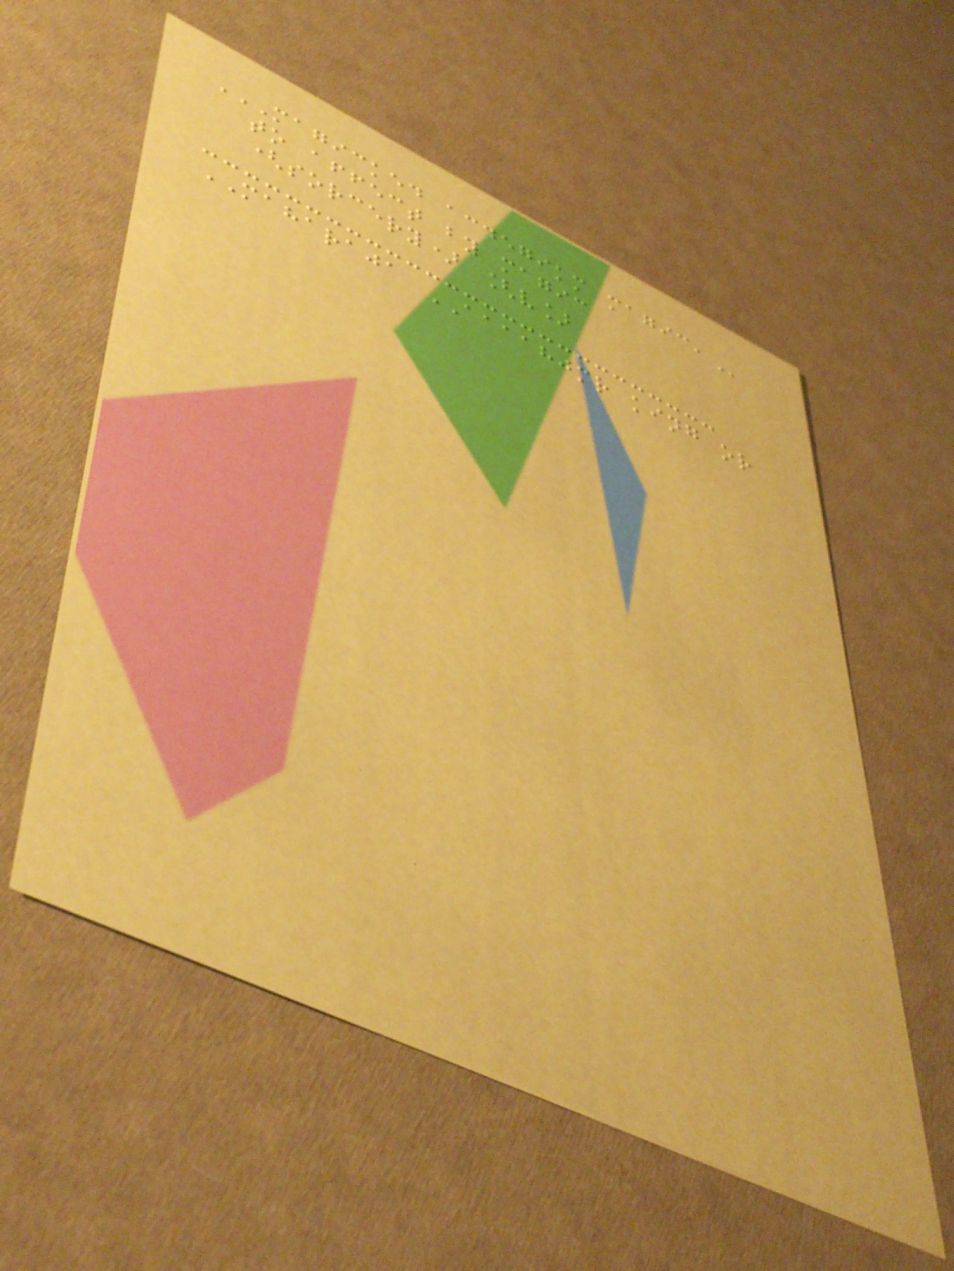MAGICKED ACDEGIKM MAGIC,
to affect by magic
(sorcery) [v]
MAHARAJA AAAAHJMR king or
